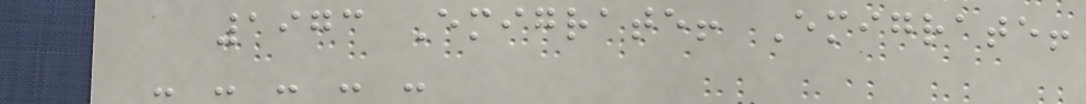1973 Emigrate! Emigrate!
- - - - -
